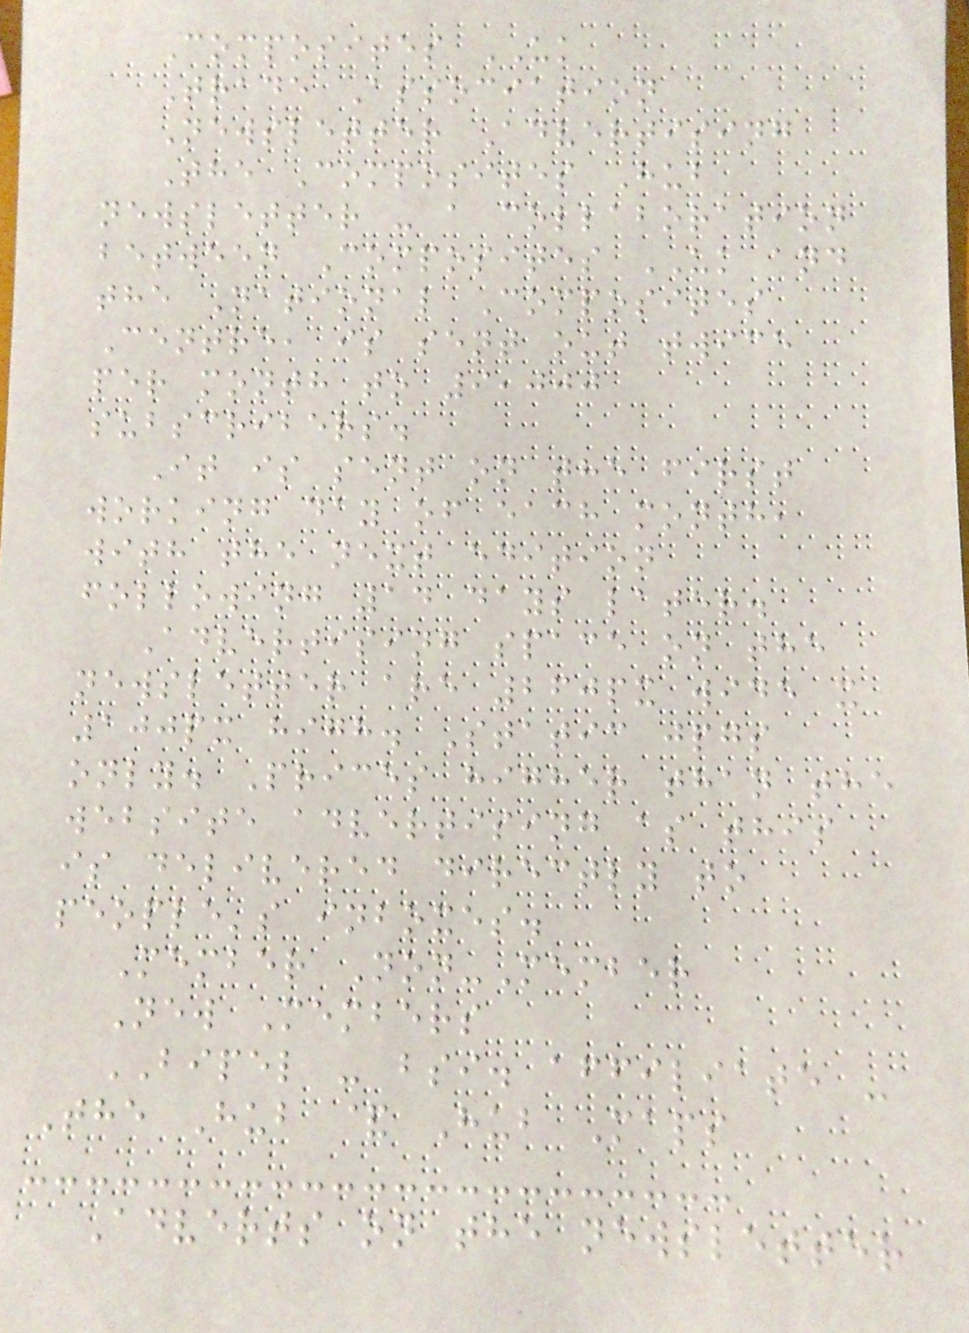Composites UK
Trade Association
Newsletter Advertising
The Composites Hub
newsletter - a collaboration
between Composites UK and
the National Composites
Centre, is sent out twice
per month to 9,000
subscribers.
It is sent on the first
working day of each month,
with the next edition
following 14 days later.
Advertising space on the
newsletter are 260px wide x
100px high. Static jpgs
only. Prices higher than the
website advertising as this
is delivered directly to
people's inboxes.
Member Non-Member
New Members
BIPEL - bsi. affiliate -
The Hub & Hub Maps
Adverts on the newsletter
